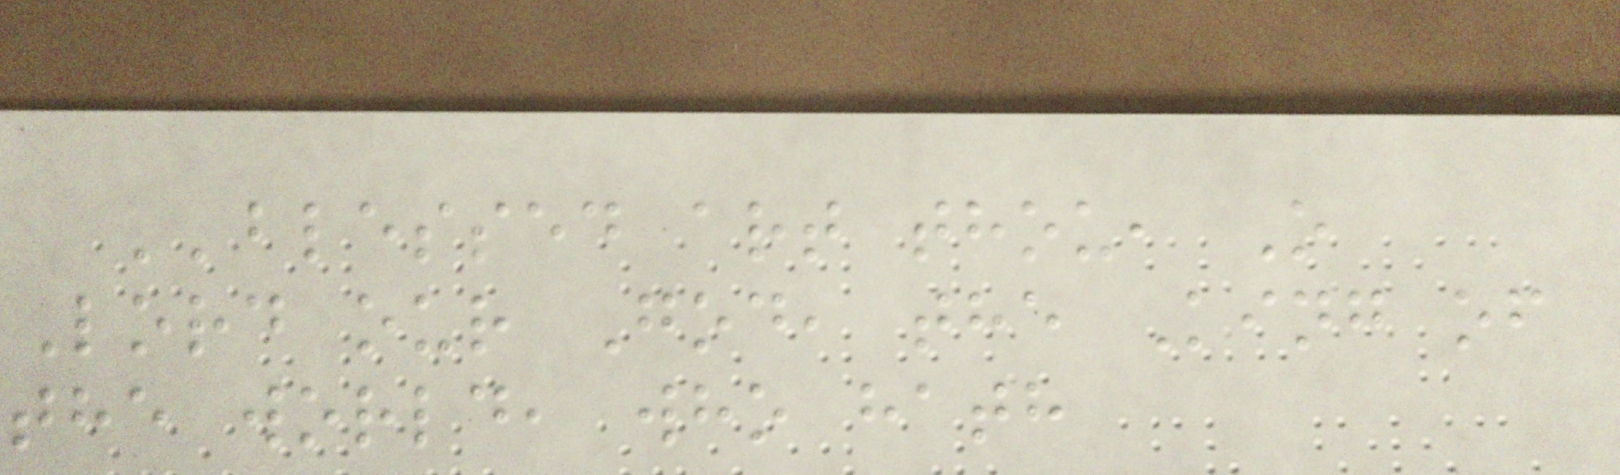''blessed art thou, O
Lord our God, the King of
the world, who hath
